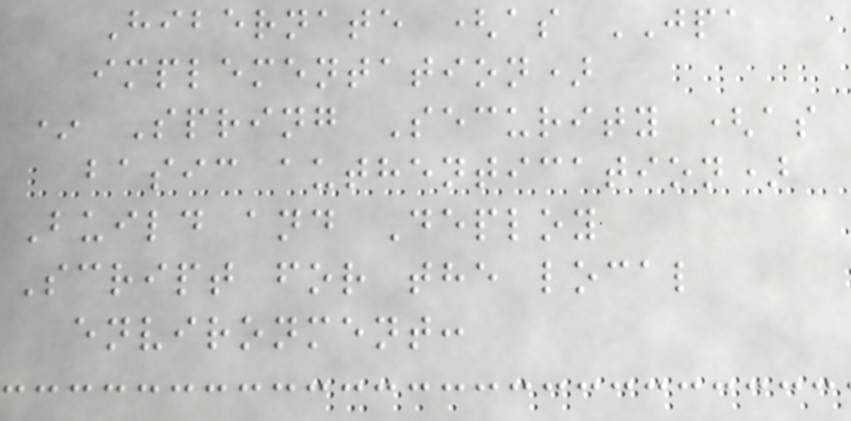Hibernate (as JPA
implementation)
* Spring Security (as
basic authentication)
Build and Deploy
Script for the local
environment:
